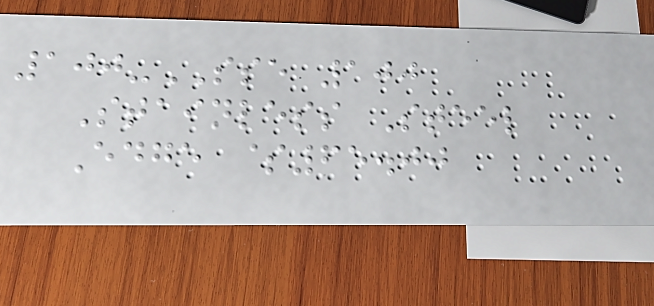100-SSE 100
Stainless Steel
Edge $65.00
